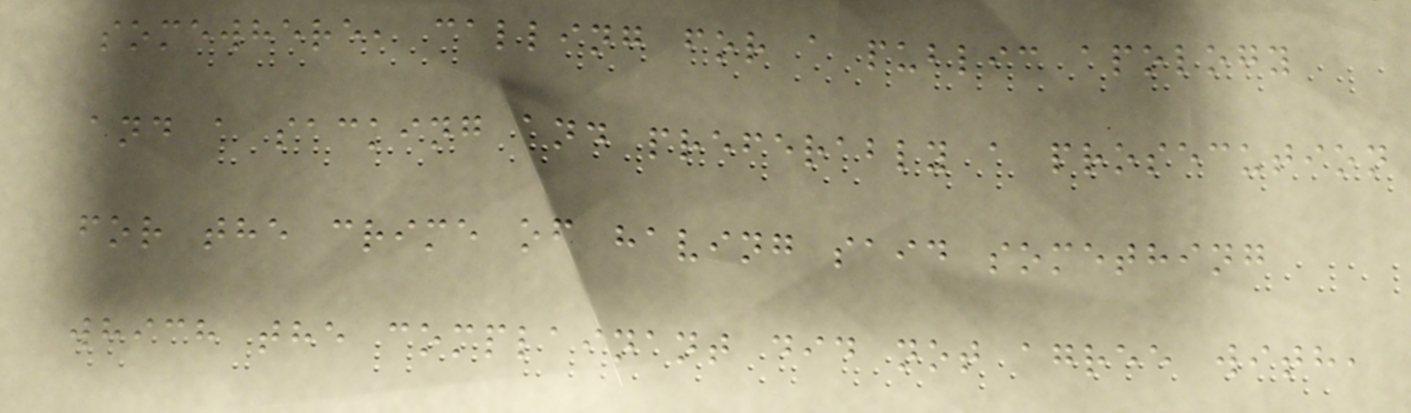somewhere, calling for a public apology
and a sacking and preferably a prosecution
for the crime of having said something
which the complainant did not agree with,
